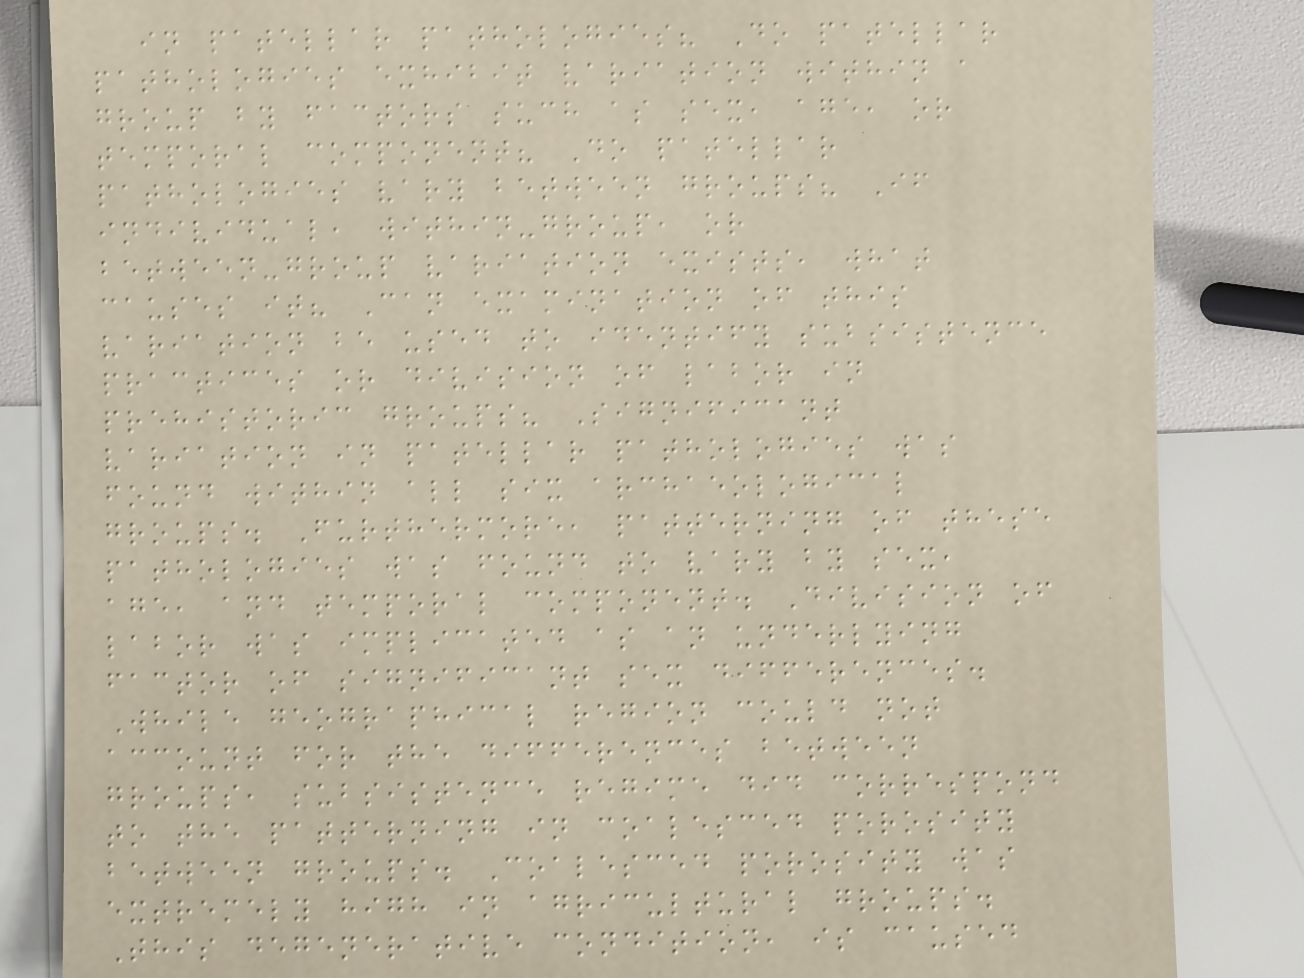in patellar pathologies? Do patellar
pathologies exhibit variation within a
group by factors such as sex, age, or
temporal component? Do patellar
pathologies vary between groups? If
individual, within-group, or
between-group variation exists, what
causes it? Can examination of this
variation be used to identify subsistence
practices or division of labor in
prehistoric groups? Significant
variation in patellar pathologies was
found within all six archaeological
groups. Furthermore, patterning of these
pathologies was found to vary by sex,
age, and temporal component. Division of
labor was implicated as an underlying
factor of significant sex differences.
While geographical region could not
account for the differences between
groups, subsistence regime did correspond
to the patterning in coalesced porosity
between groups. Coalesced porosity was
extremely high in agricultural groups.
This degenerative condition, is caused
